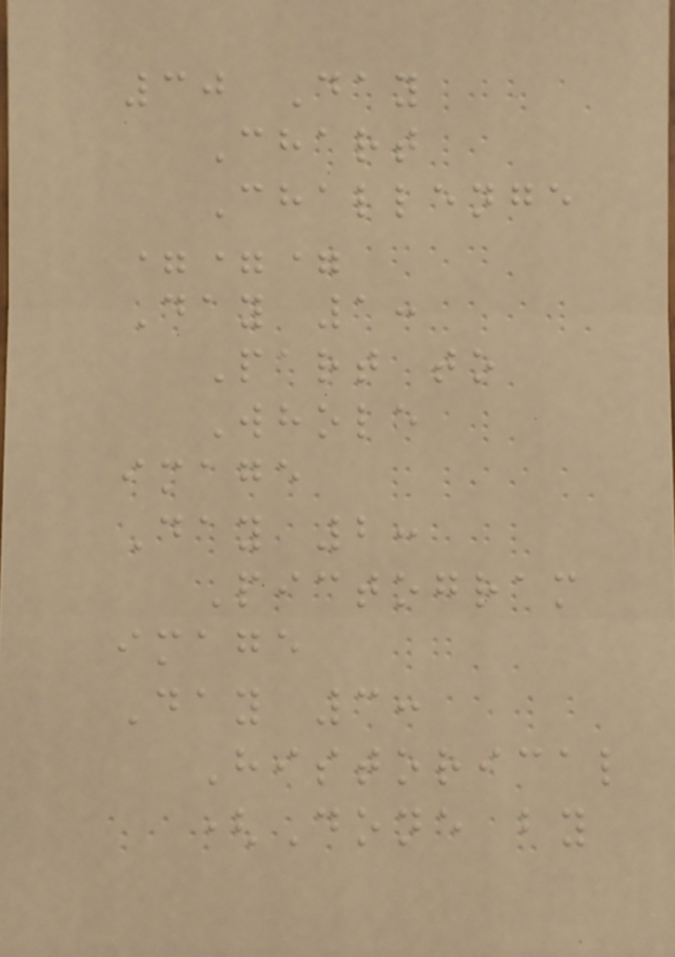30 Day
Chart
Challenge
===
Day 1:
Part to
Whole
image
Day 2:
Pictogram
image
Day 3:
Historical
(Done by
